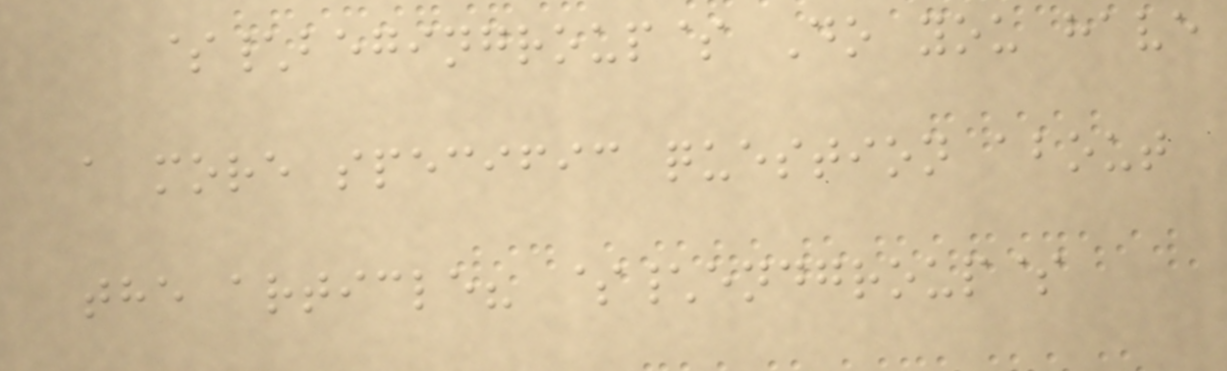$\begingroup$ Do you have
a more specific question about
the article? $\endgroup$
